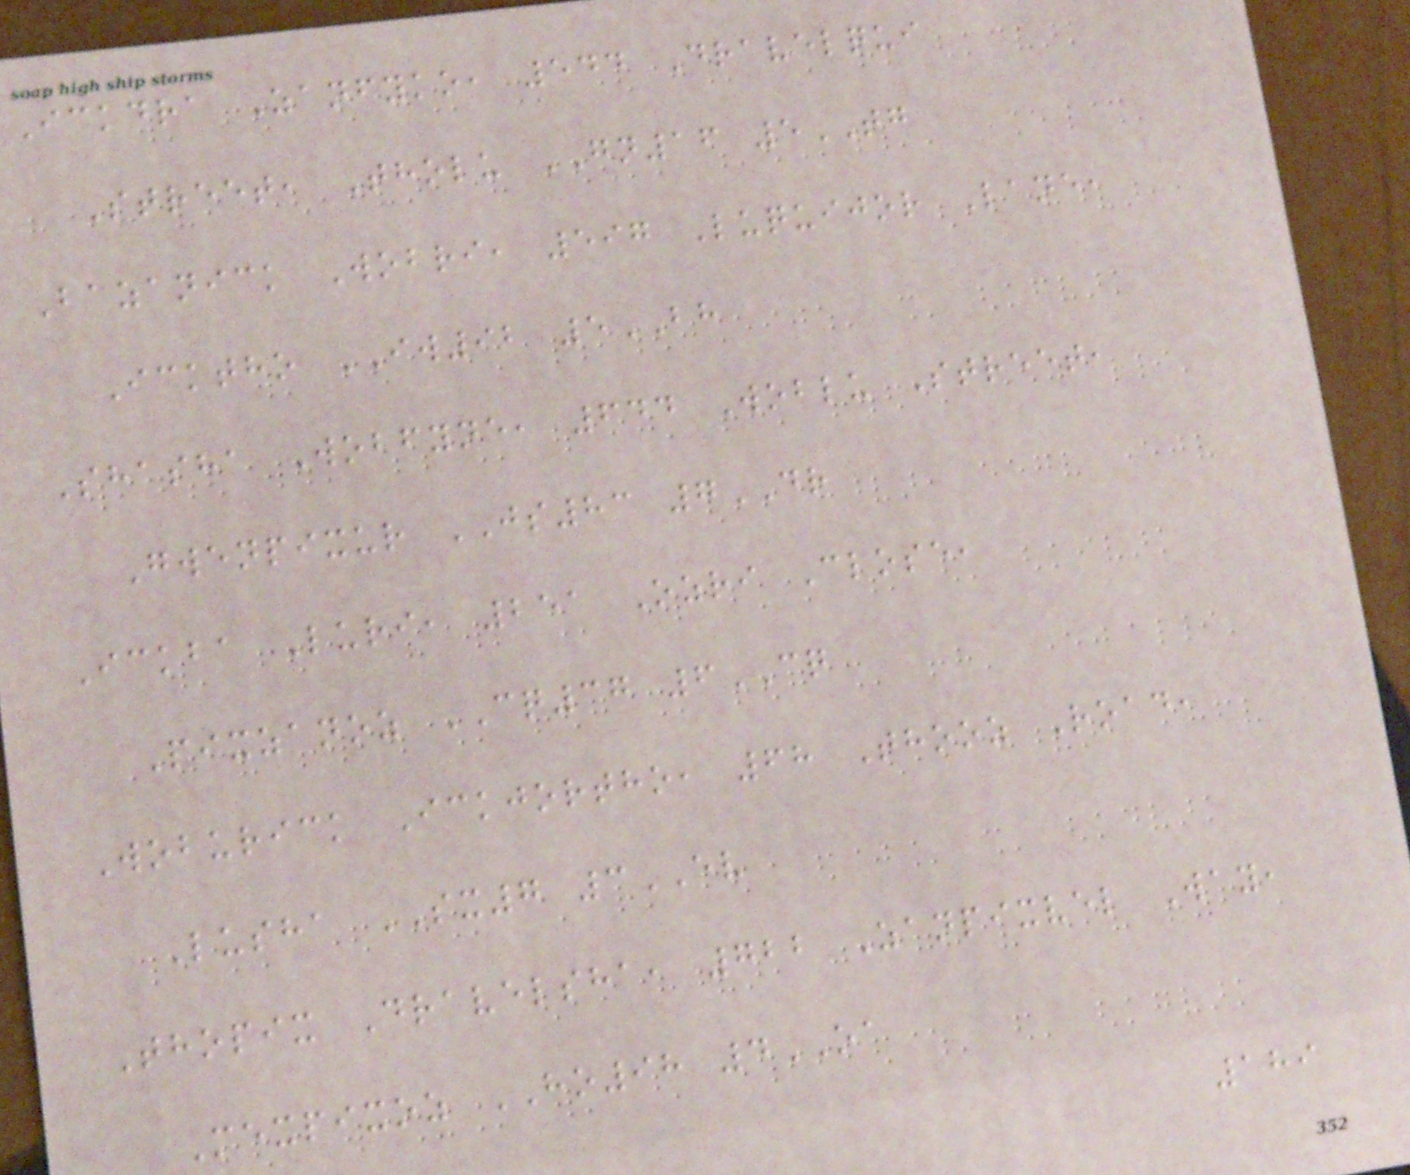Ickdra Zanfyko, 544 Dravelqui
Street, Tholu GN16 5TG
Bazanick Wobri, 597 Luquijor Lane,
Icktho IW92 5BH
Shasha Wobfyne, 644 Woblu Street,
Gwenpixur JS83 7DR
Ickba Luri, 251 Ozri Close,
Pixzanoz CQ37 6CQ
Woburick Ickjortho, 68 Thooz Road,
Lusha SX7 3EV
Thopix Dravelsha, 722 Zanpixvel Way,
Mexpixoz HO98 4OA
189
